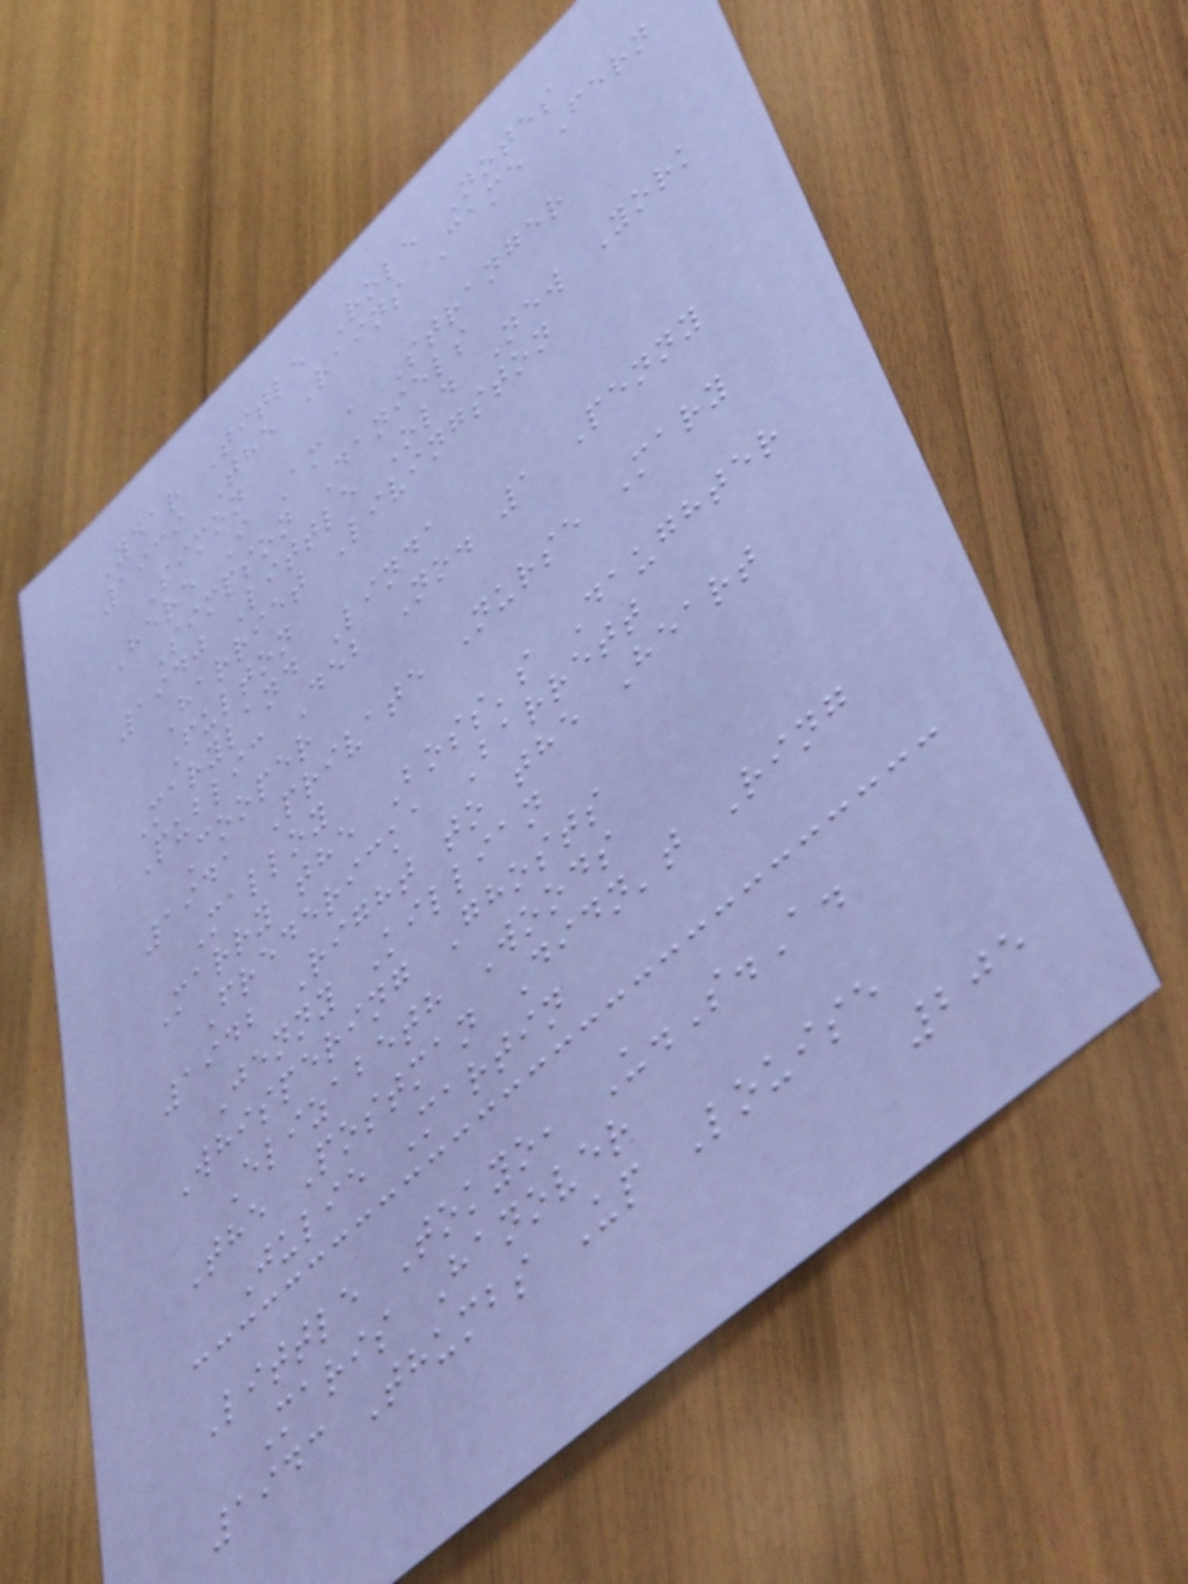Year Title Role Notes
1939 The Rains Came Fern
Simon
Here I Am a Stranger
Simpson Daniels
1940 Little Old New York
Harriet Livingston
Fulton
Maryland Linda
Public Deb No. 1 Penny
Cooper
1941 Private Nurse Mary
Malloy
Marry the Boss's Daughter
Fredericka Barrett
1942 Right to the Heart
Jenny Killian
Whispering Ghosts
Elizabeth Woods
The Postman Didn't Ring
Julie Martin
Little Tokyo, U.S.A.
Maris Hanover
1943 Thumbs Up Louise
205
